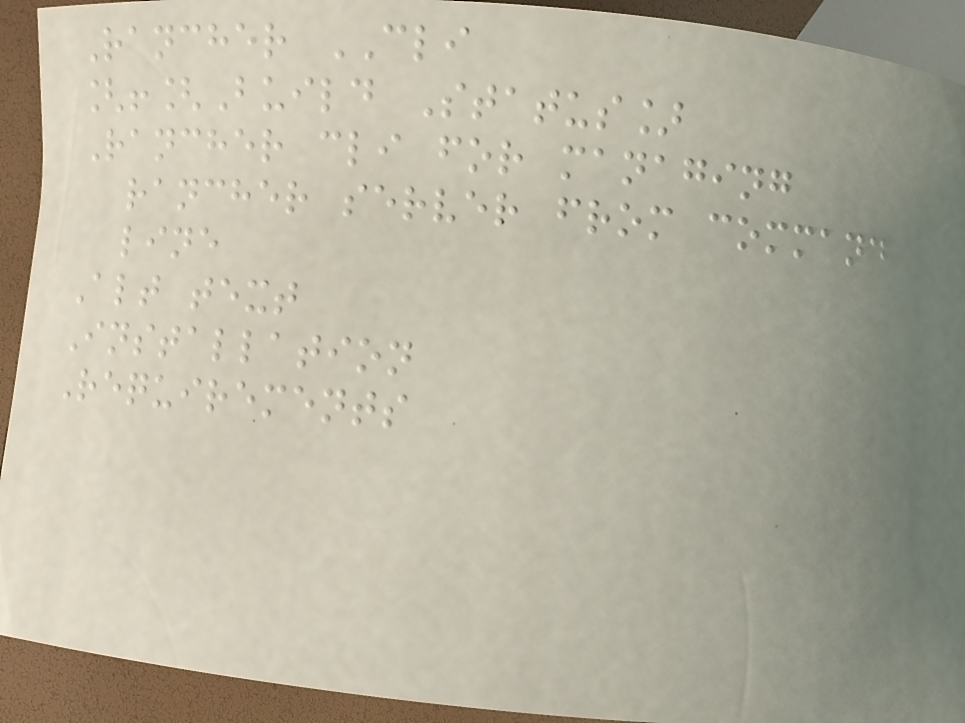Rancher CLI
[![Build Status]
Rancher cli for managing
rancher server from command
line
Alt text
Installation
Requirements
